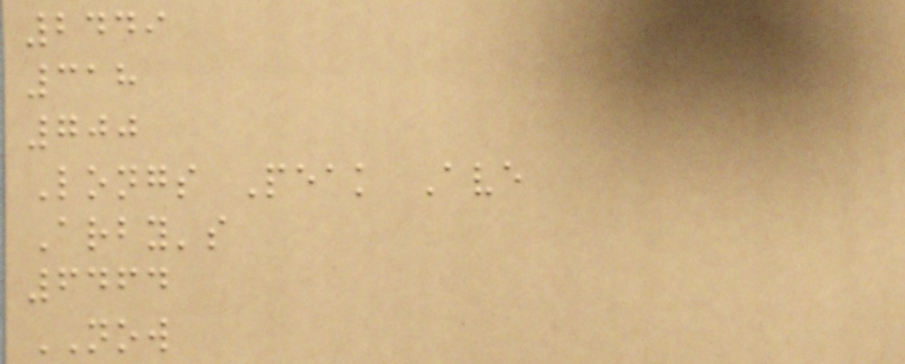2449
318
700
Longs Peak Ave
Arby's
6464
NOW
